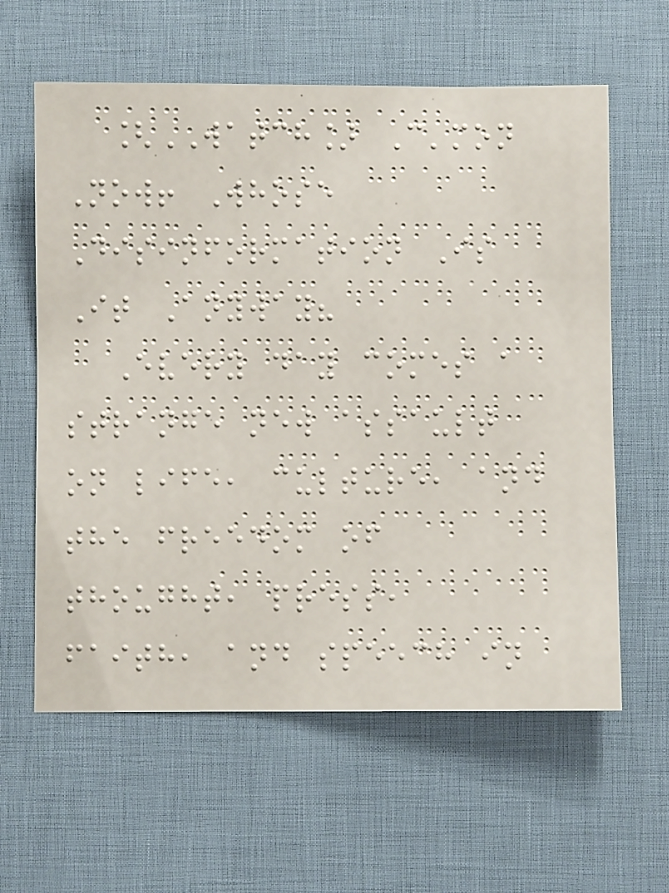[WATCH] C'mon
Now! Whose
Disinformation Is
It Anyway?
Every day comes a
strange new assault
on life, culture, and
the freedom of
thought, press,
faith, and speech in
